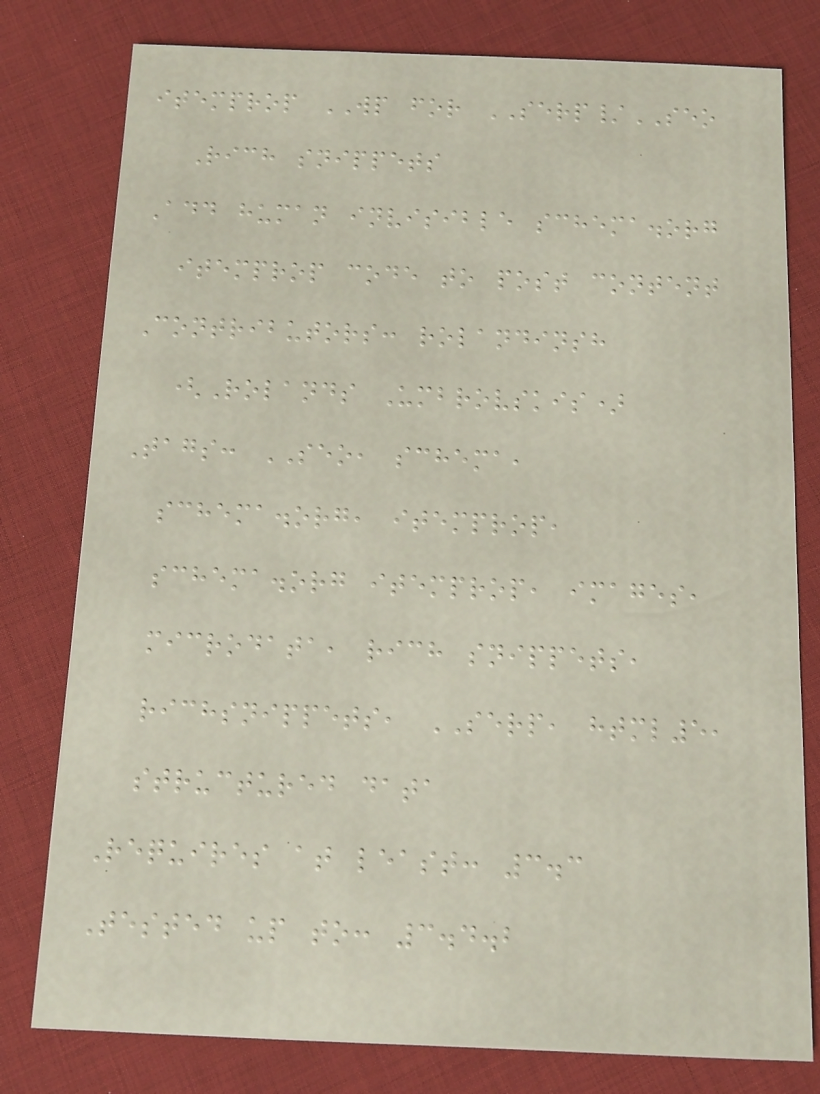itemprop WP for SERP/SEO
Rich snippets
Add human invisible schema.org
itemprop code to post content
Contributors: rolandinsh
(Rolands Umbrovskis)
Tags: SEO, schema,
schema.org, itemprop,
schema.org itemprop, images,
microdata, rich snippets,
richsnippets, SERP, html5,
structured data
Requires at least: 3.3
Tested up to: 3.4.2
